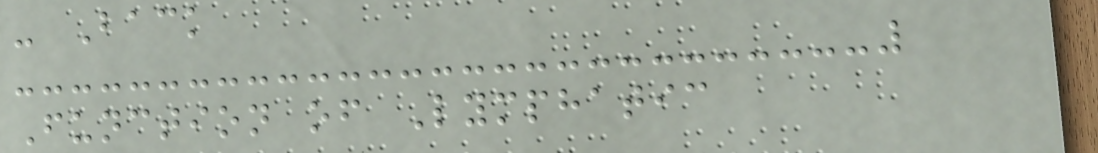- Back
Function of Lymphatic
